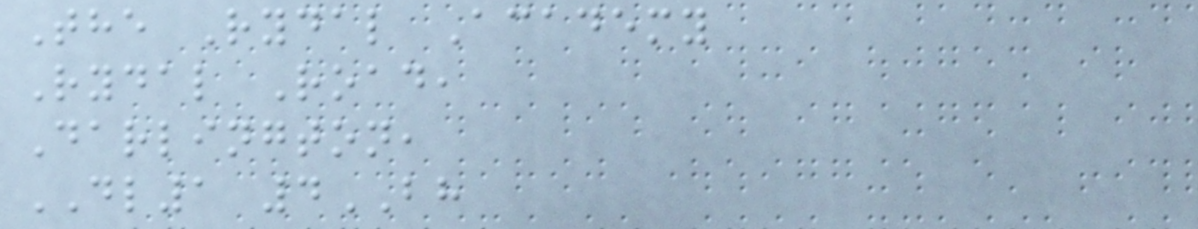The Rydal Academy
Rydal Road,
Darlington,
DL1 4BH
